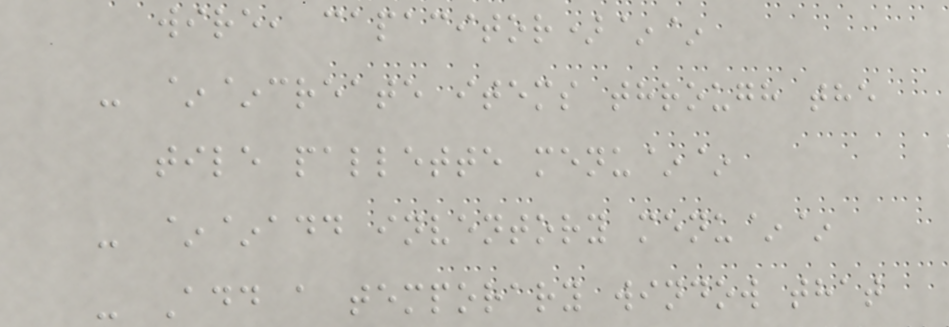wire, capacitor)~~
- ~~create items through the
tile pallette menu~~
- ~~add inventory menu~~
- Add a temporary window that
